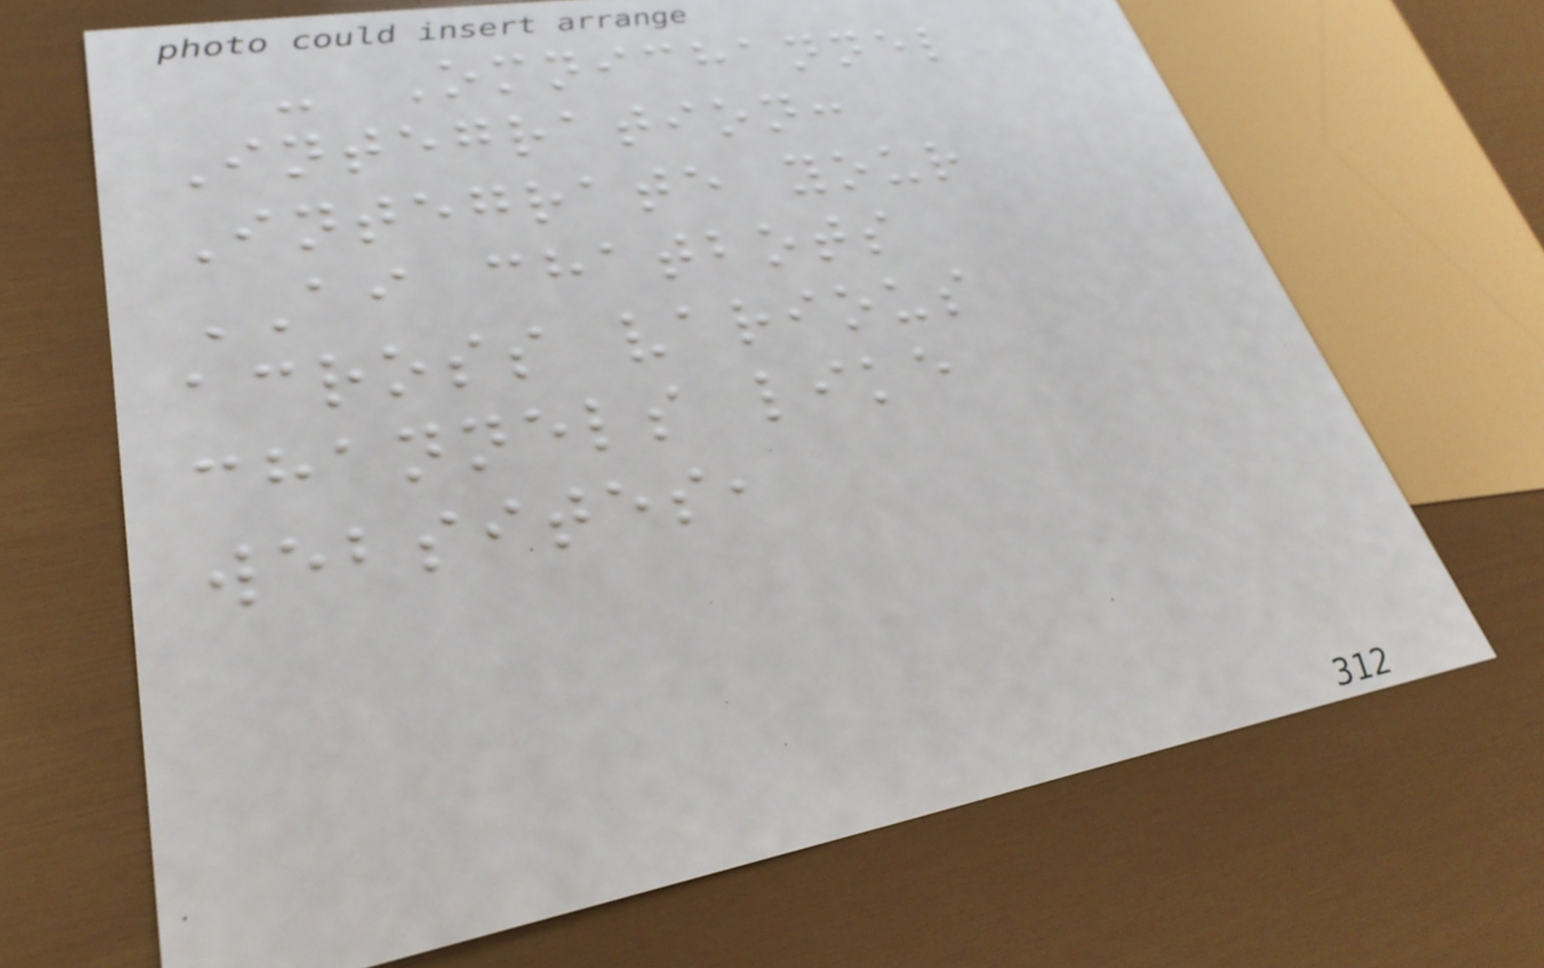- Omnichannel
Integration:
Integrate your
AI chatbots
across various
channels like
websites,
